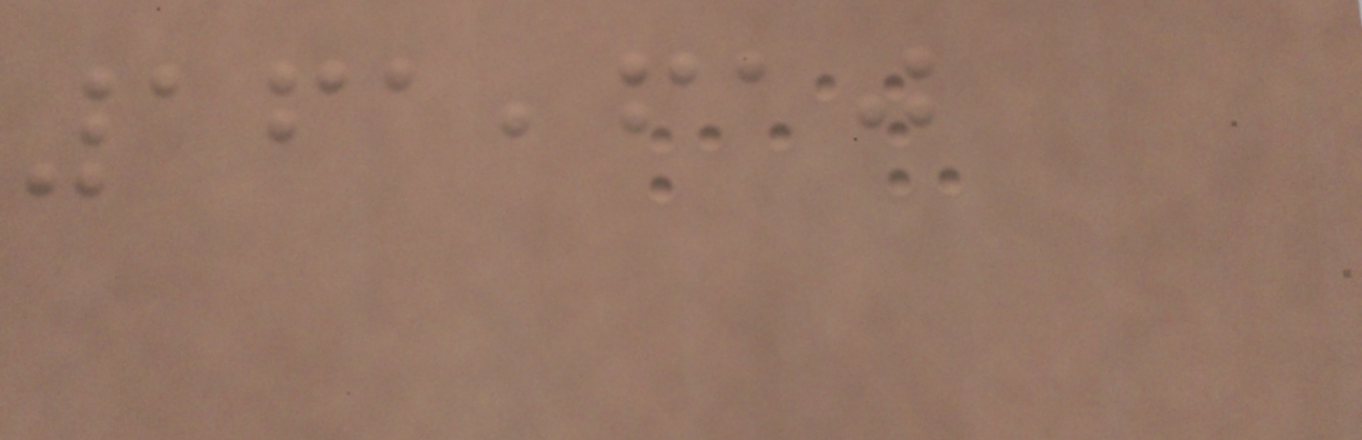161,610
